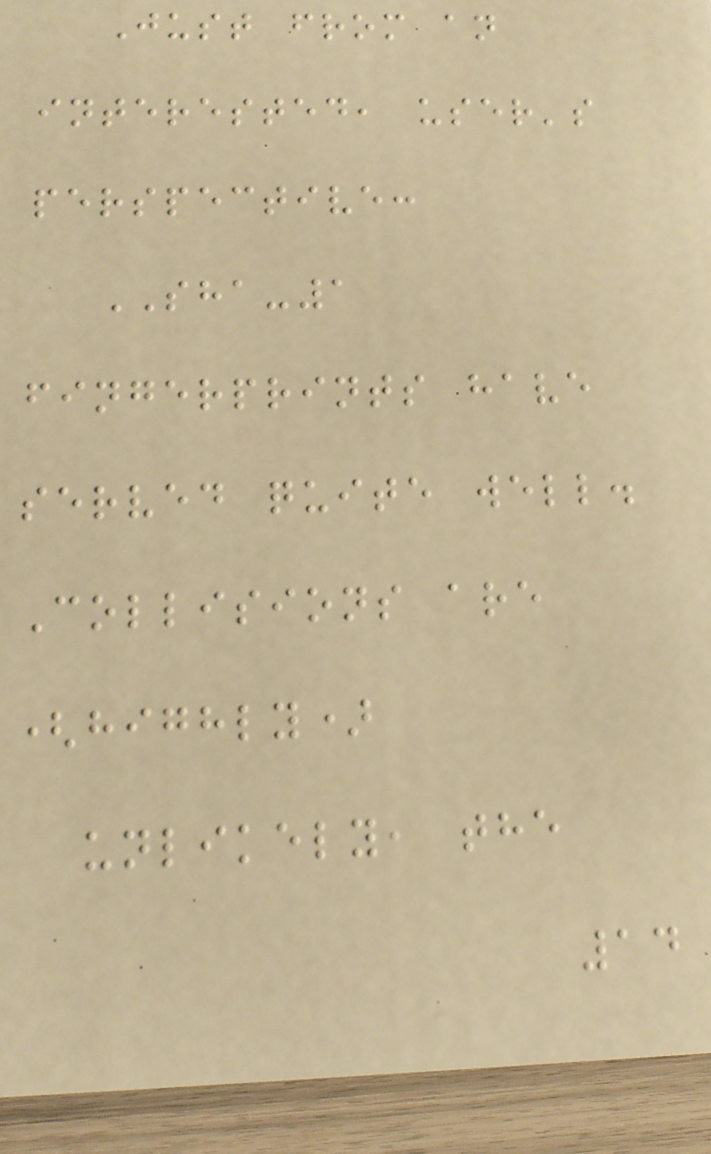Just from an
interested, user's
perspective:
SHA-1
fingerprints have
served quite well.
Collisions are
(highly)
unlikely, the
14
